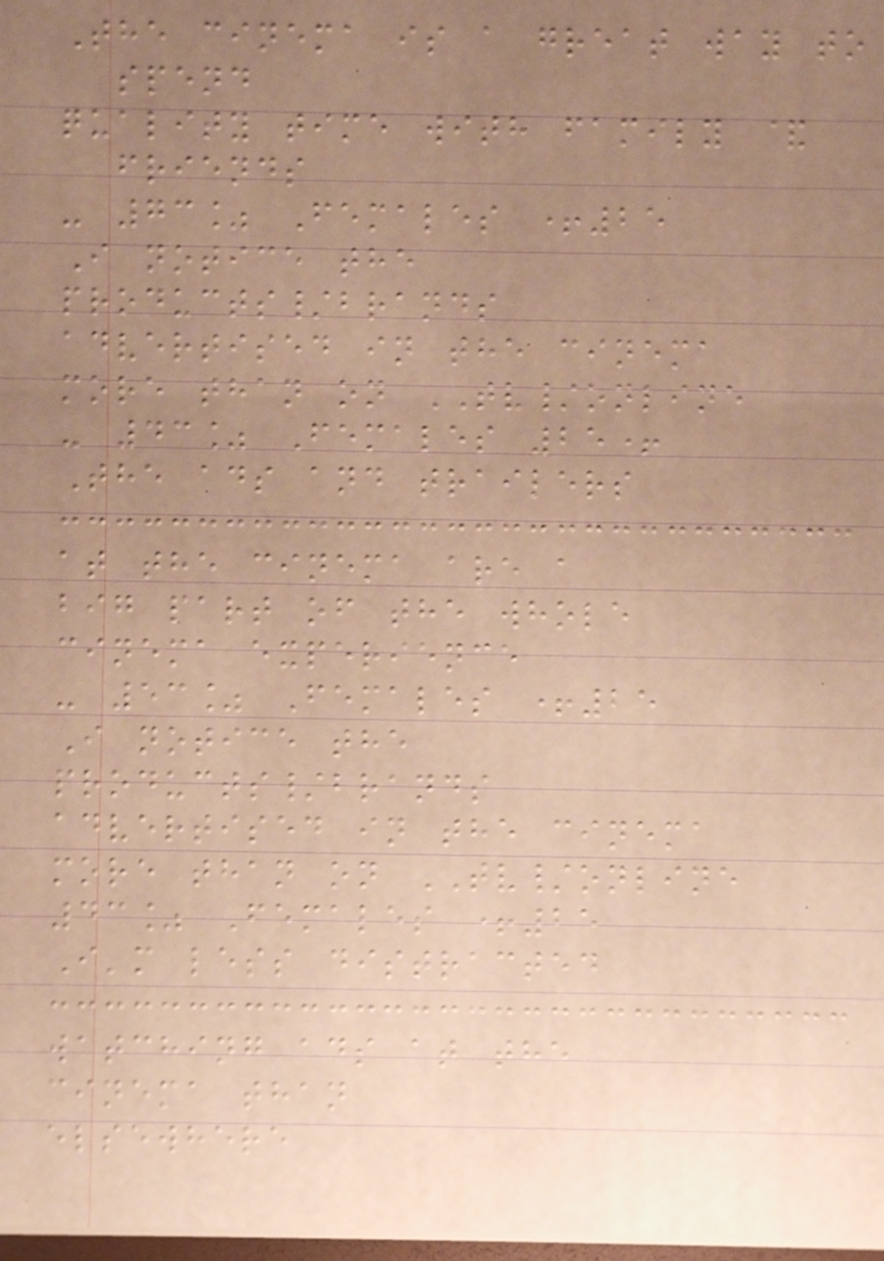The cinema is a great way to
spend
quality time with family &
friends
- 73% Females +25
I notice the
products/brands
advertised in the cinema
more than on TV/online
- 43% Females 25+
The ads and trailers
at the cinema are a
big part of the whole
cinema experience
- 53% Females +25
I notice the
products/brands
advertised in the cinema
more than on TV/online
43% Females +25
I'm less distracted
watching ads at the
cinema than
elsewhere
